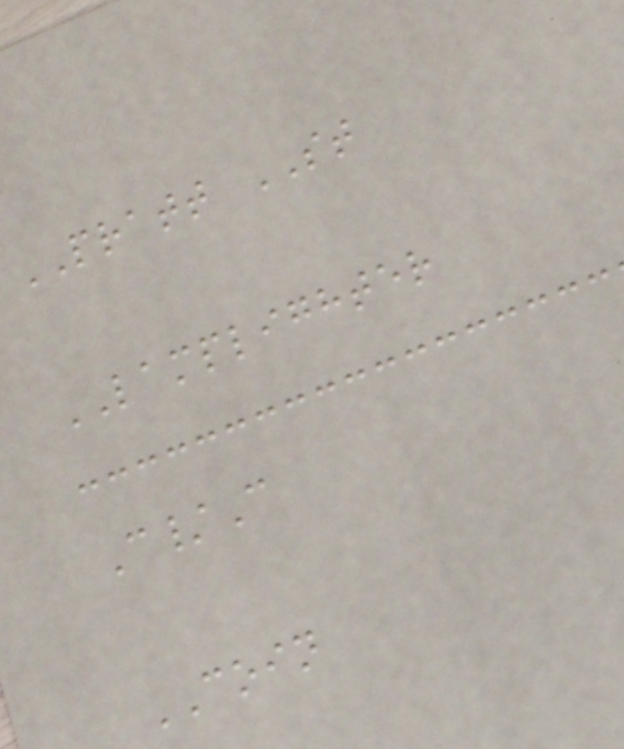PRATT ST
LAMPLIGHTER
C/C
COIN
